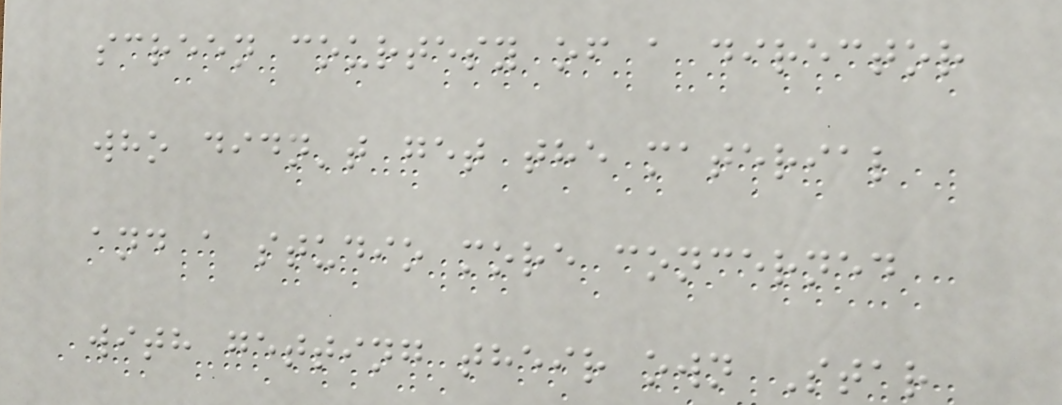screen courtesy of a director
who didn't get the material
and a studio more concerned
with getting their own Star
